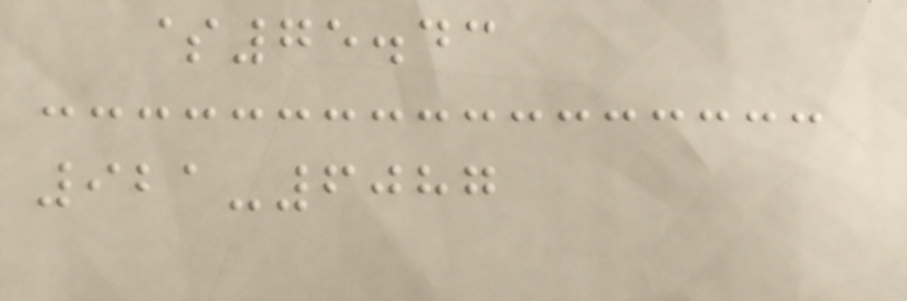$75.43
921-6087
